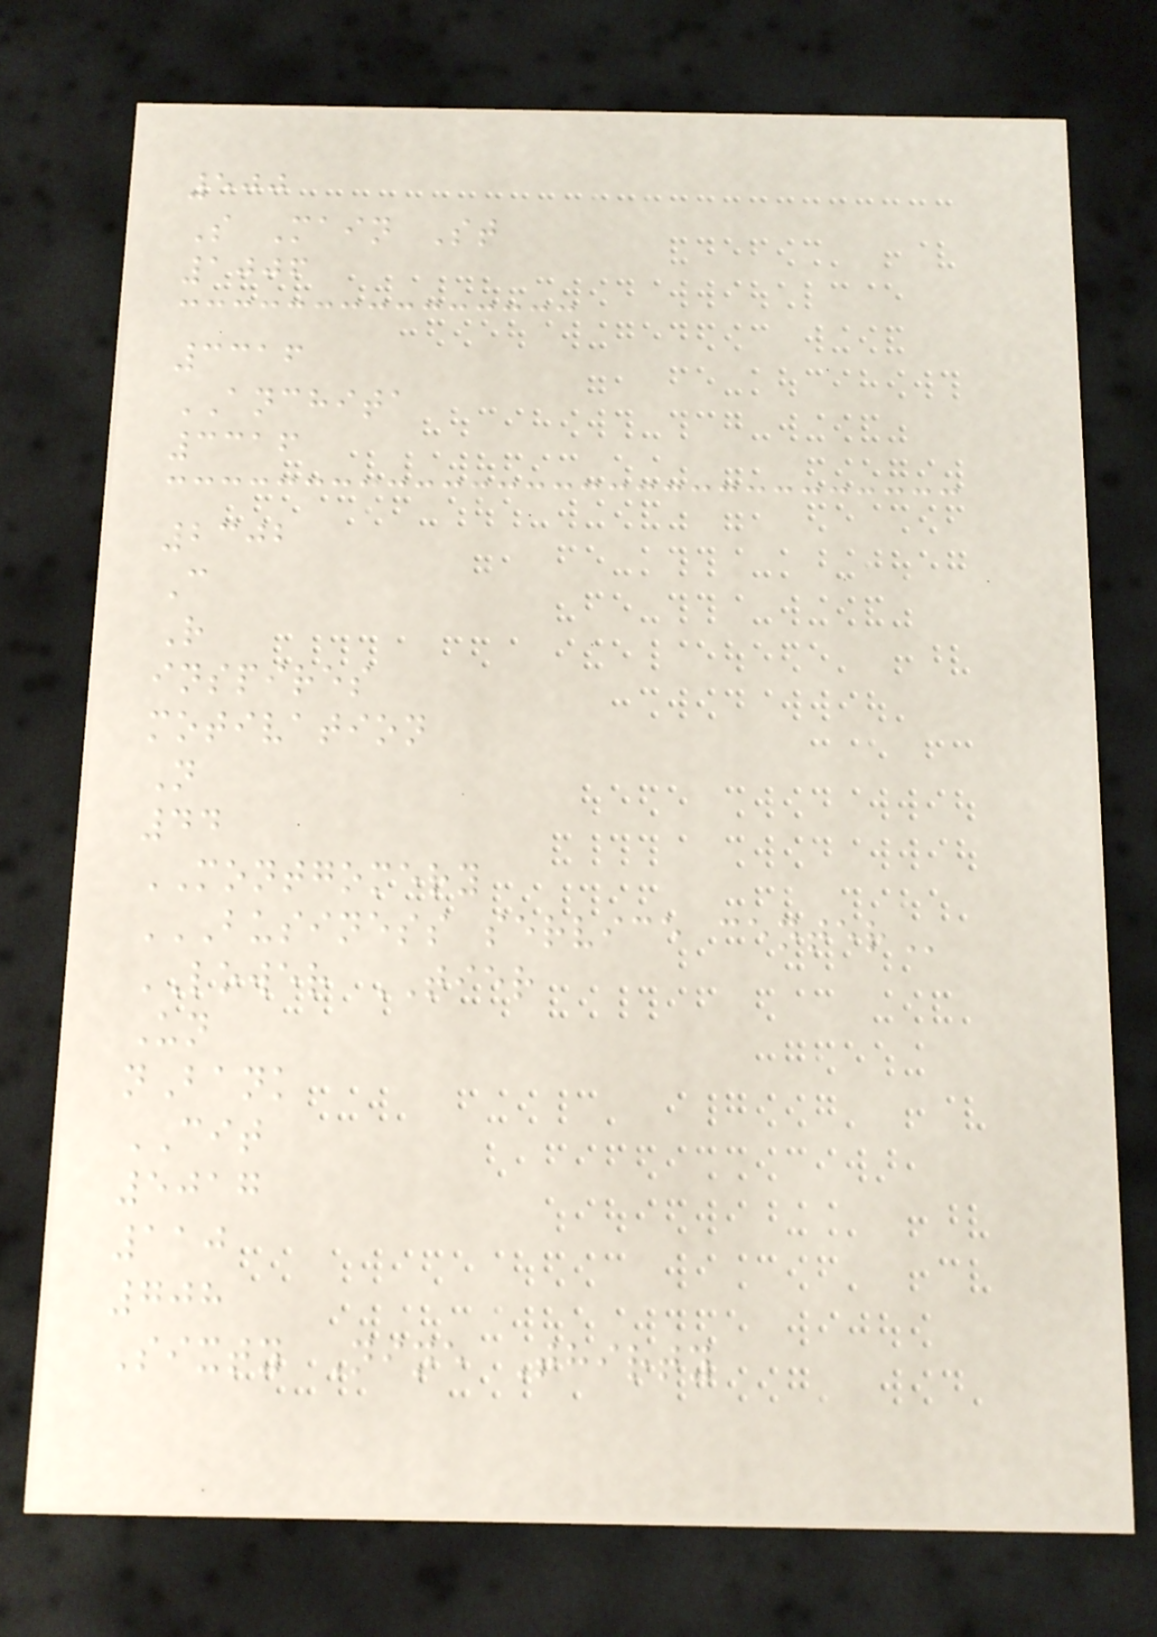500
S Main St
1006
3316
ANCHITA
3316
2302
C
R
inspires
motivation
N
44
MONTGOMERY
BUSINESS SERVICE CENTER
LOWER TIER
Un
nBank
CIT
5017
110
708
Sixty Nine Thirty
